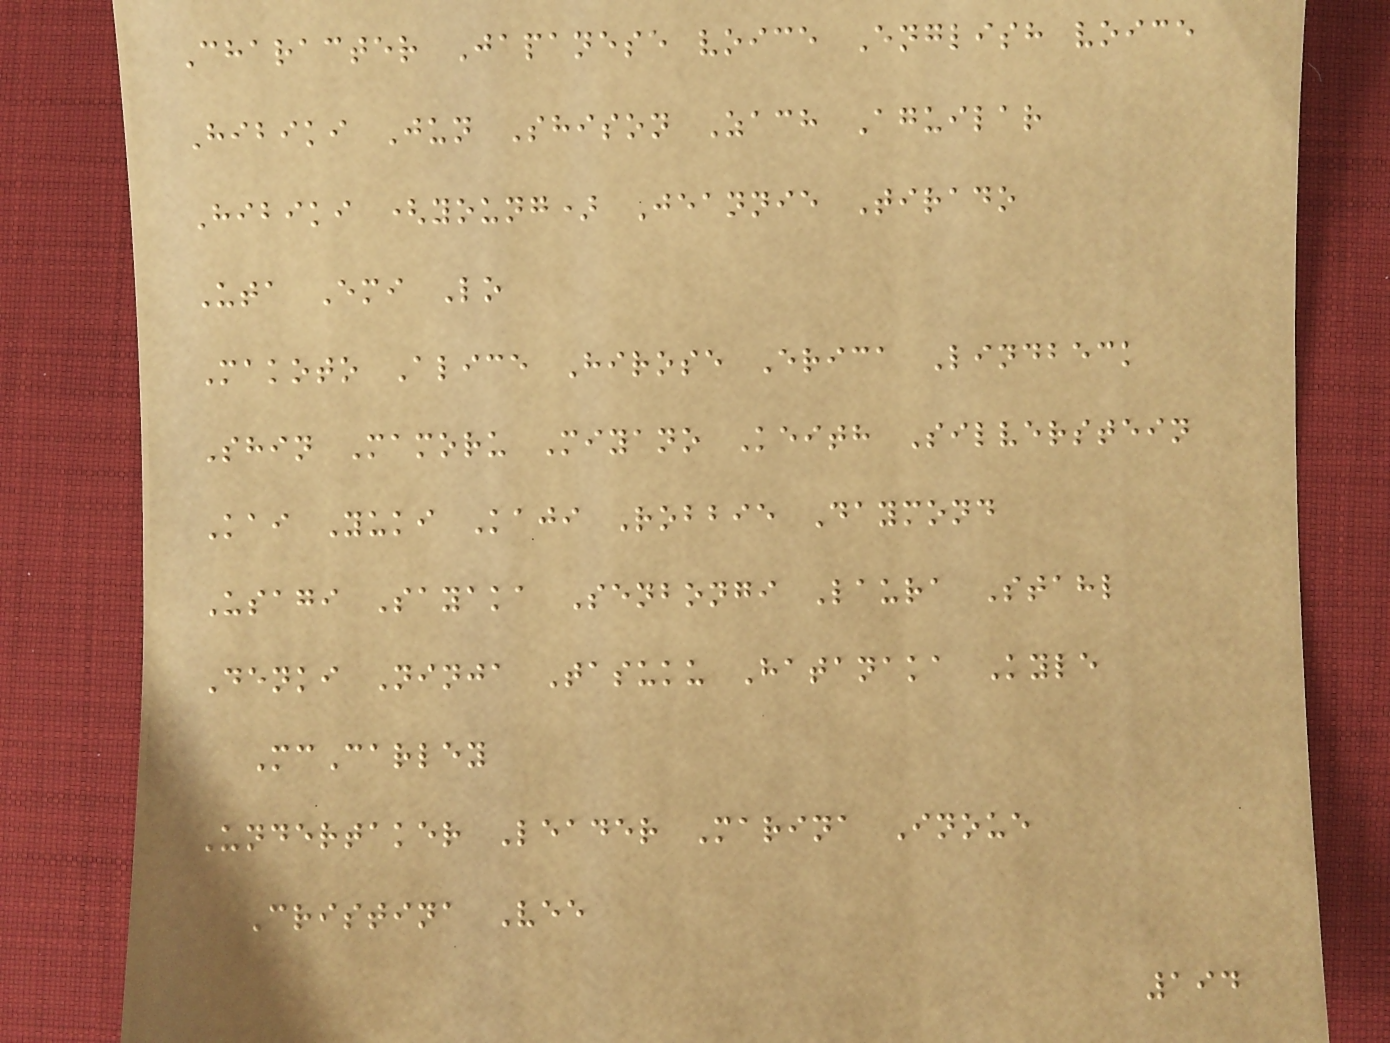Character Japanese voice English voice
Hibiki Jun Shison Zach Aguilar
Hibiki (young) Jeannie Tirado
Uta Emi Lo
Makoto Alice Hirose Erica Lindbeck
Shin Mamoru Miyano Keith Silverstein
Kai Yuki Kaji Robbie Daymond
Usagi Sayaka Senbongi Laura Stahl
Denki Ninja Tasuku Hatanaka Kyle
McCarley
Undertaker Leader Marina Inoue
Cristina Vee
194
